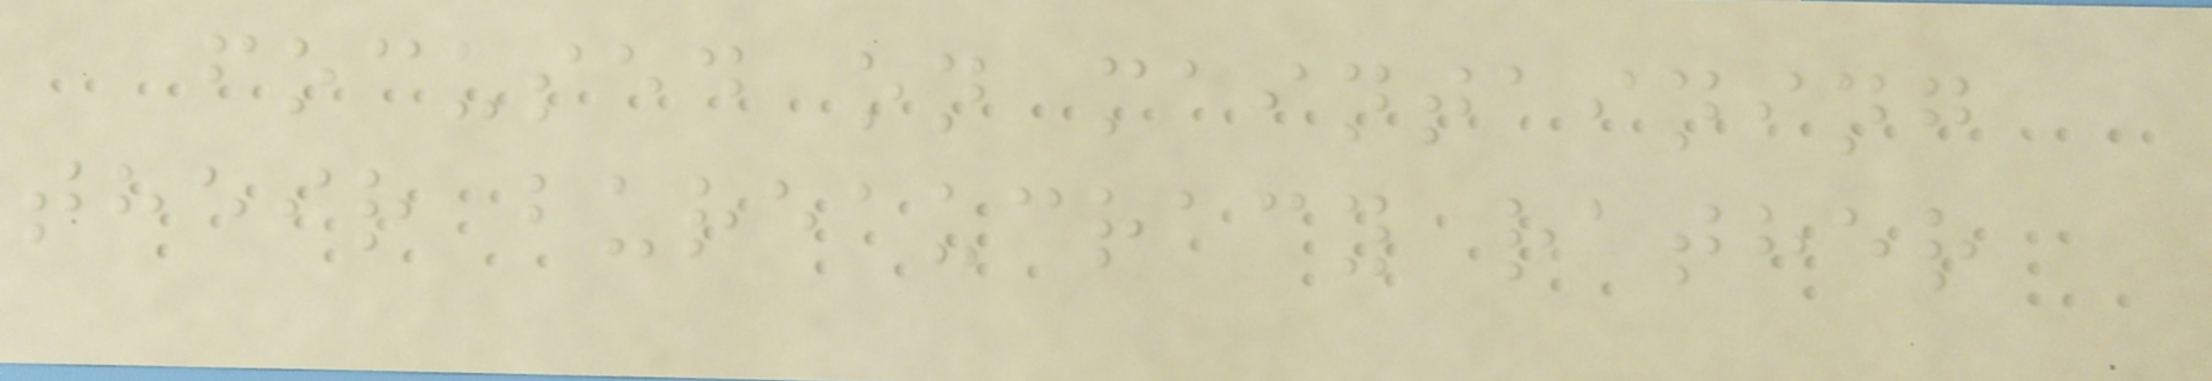focused on maintaining
their bureaucracy rather
